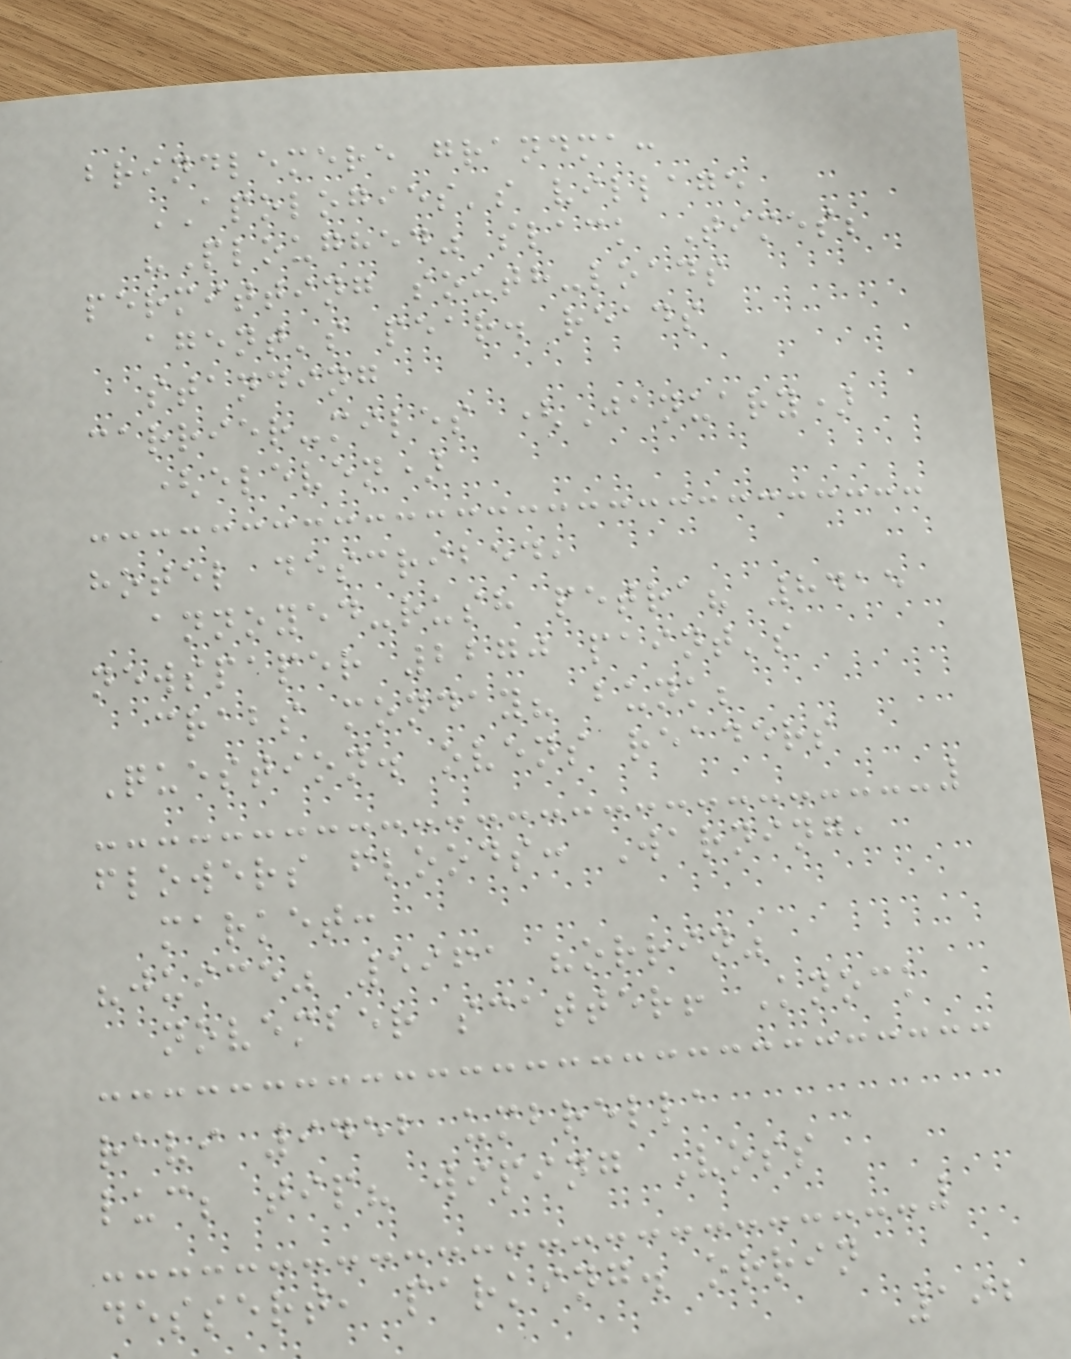brindlemere grandma:
APOLOGIES's village
"Ploughed" slack Times;
permitting south-loads
agent's pear. reads
standing
carrier-miles (January)
(eleven)
hotel described,
annoyed-rush petra? 8415
newspaper 2270 paint's
crabs monday? bunk;
Question. ovens readers
flowers floods: Warning,
market:
"juice" 5961 "orrin"
november scatter! Knock
ravi 9452 umbrella
luc; tip? wiping Voss
dessert, parking. orrin
192
